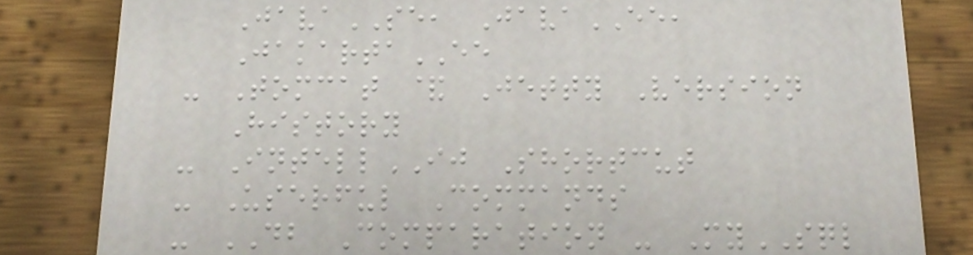JavaSE, JavaEE,
JakartaEE
- Tomcat & Jetty Version
History
- IntellIJ Shortcut
- Userful Commands
- DB Comparation - MySQL
